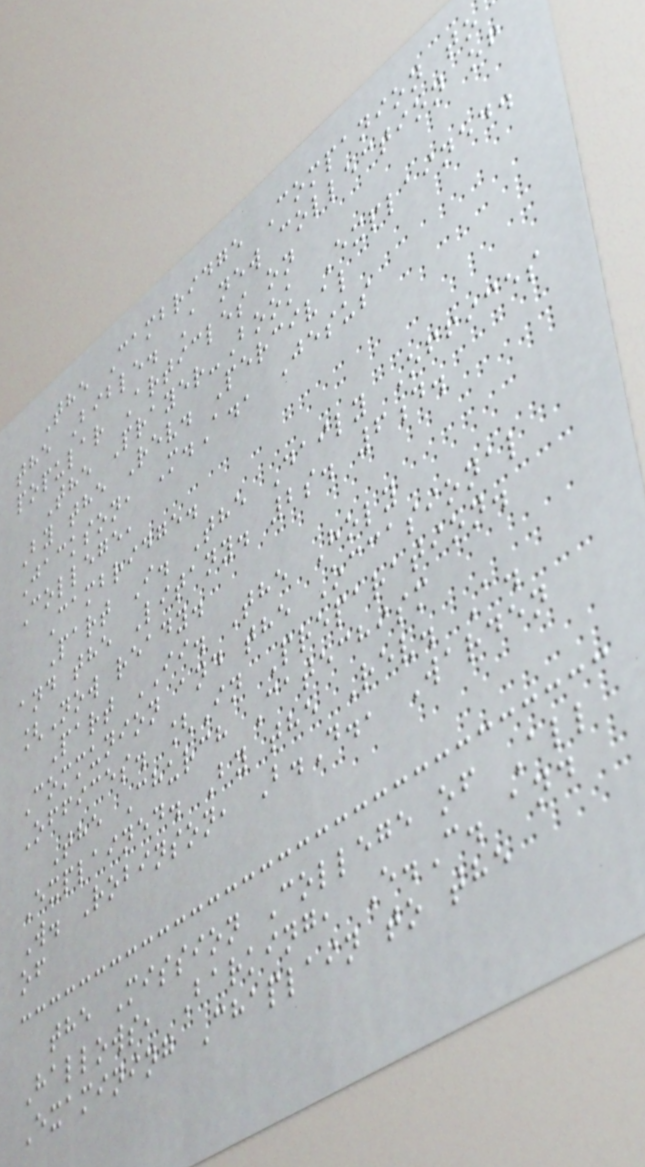The Cambridge Companion to
the Bible. A new collection of
popular Articles on
The Prayer-Book Explained.
By the Rev. Percival
Jackson, M.A., Jesus
College,
Cambridge.
Part I. The Daily Offices
and the Litany. 2s. 6d.
[Now ready.
Part II. The Holy
Communion and the Occasional
Offices. [In Preparation.
The Church Catechism
Explained. By the Rev. A.
W. Robinson, B.D., Warden
of
the Mission College of All
Hallows, Barking, E.C. and
Examining Chaplain to the
